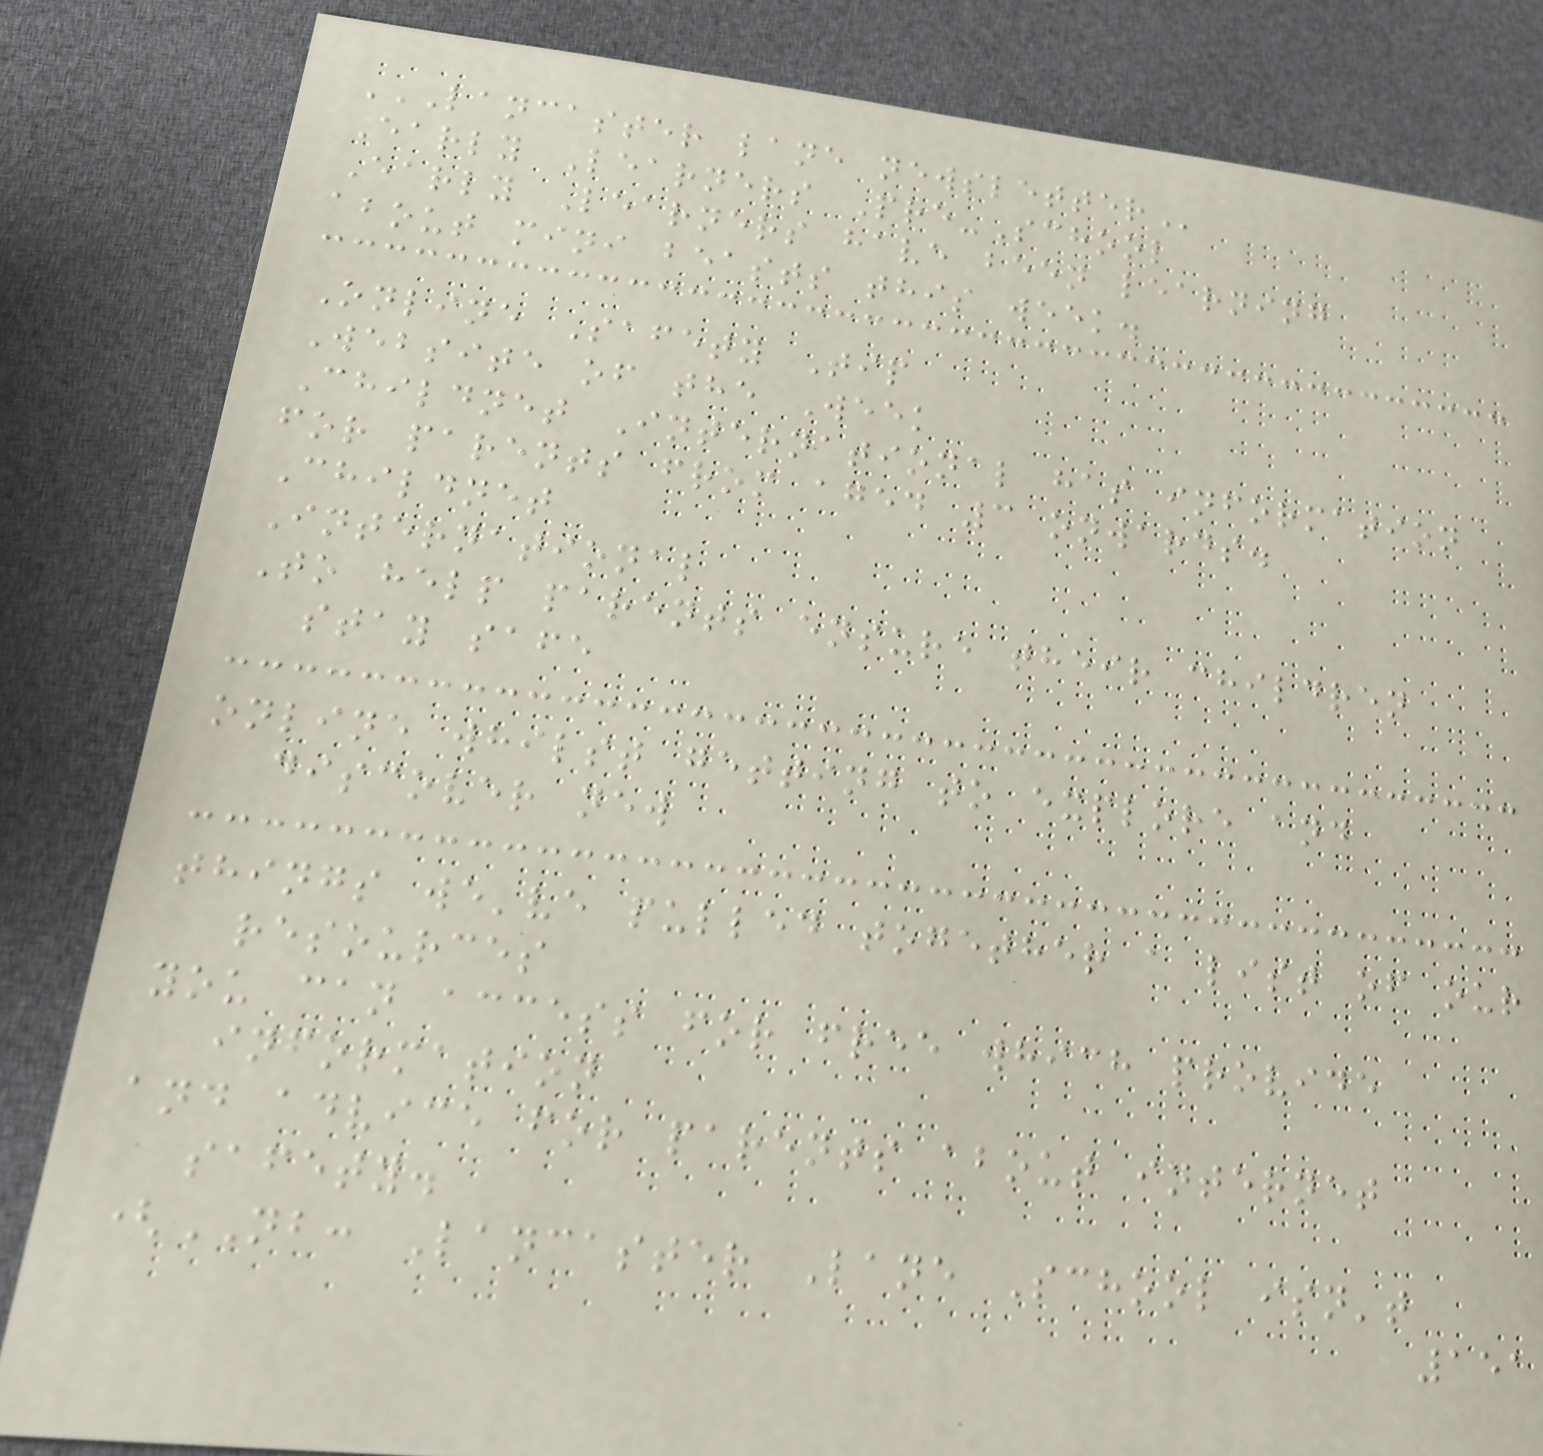LANCASTER LANE NEWSLETTER
Early Learners Pre-School
Early Learners have been learning
about mini beasts this week.
Online Safety Tip
Website of the Week
Childnet International has information
for parents from aged 3 onwards.
Childnet
International
To help parents ensure their children
stay safe
online whilst getting to explore and
discover new
things we've pulled together a list of our
resources
you can access for free which provide
information
and advice for parents about internet
safety.
(NB: Lancaster Lane School isn't
151
